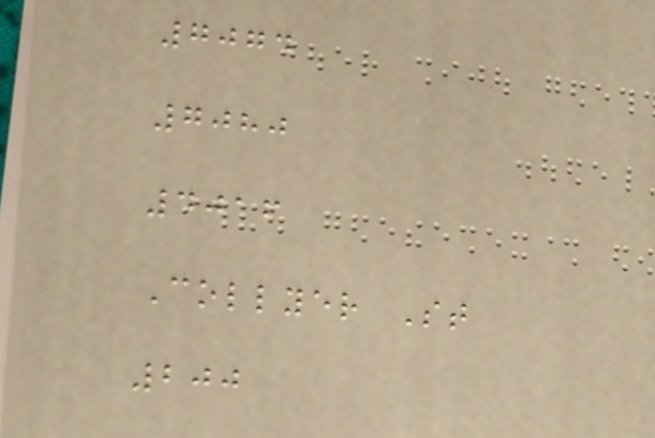7074
7080
4016
Collyer St
200
